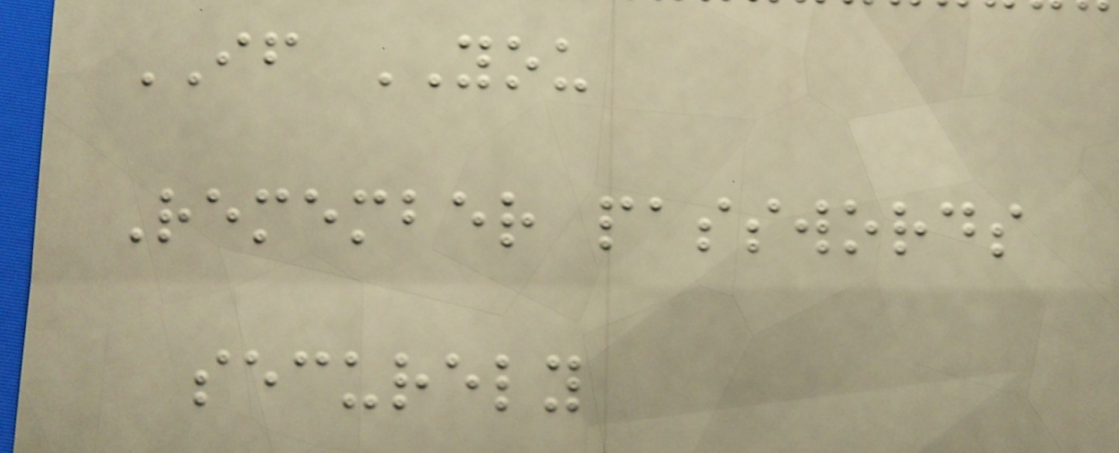IF YOU
Remember passwords
securely
